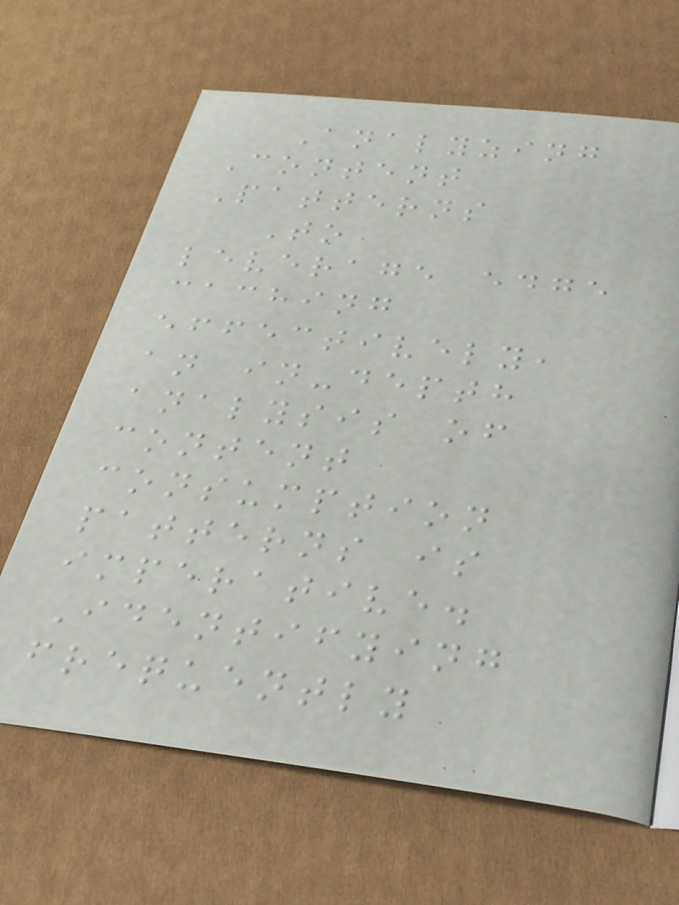Analyzing
Content
Patterns
To
leverage edge
caching
effectively,
an in-depth
analysis of
content
consumption
patterns is
imperative.
Identifying
frequently
